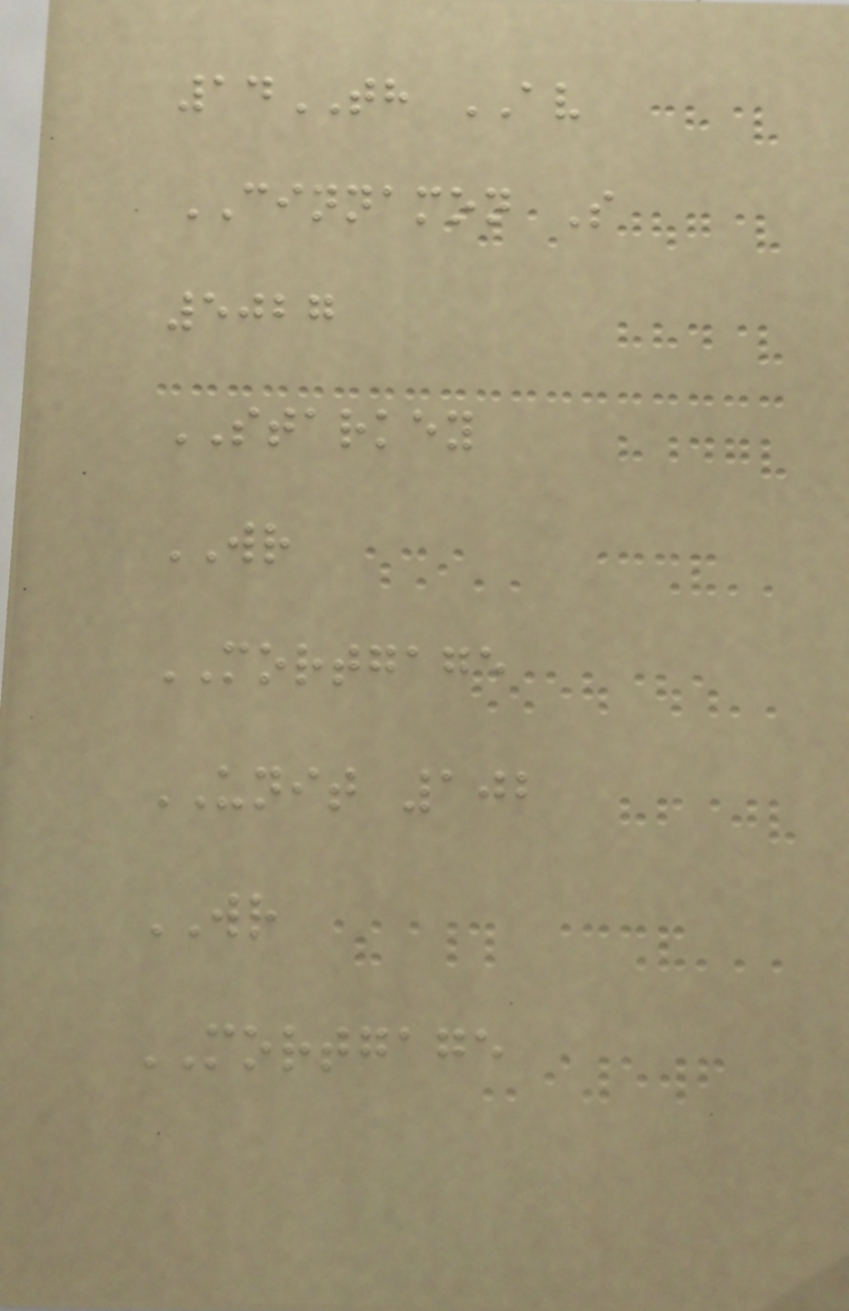14TH AV
CINNAMON S
5027
STARKEY
WR
MORTGAGE
UNIT 102
WR
MORTGAGE
